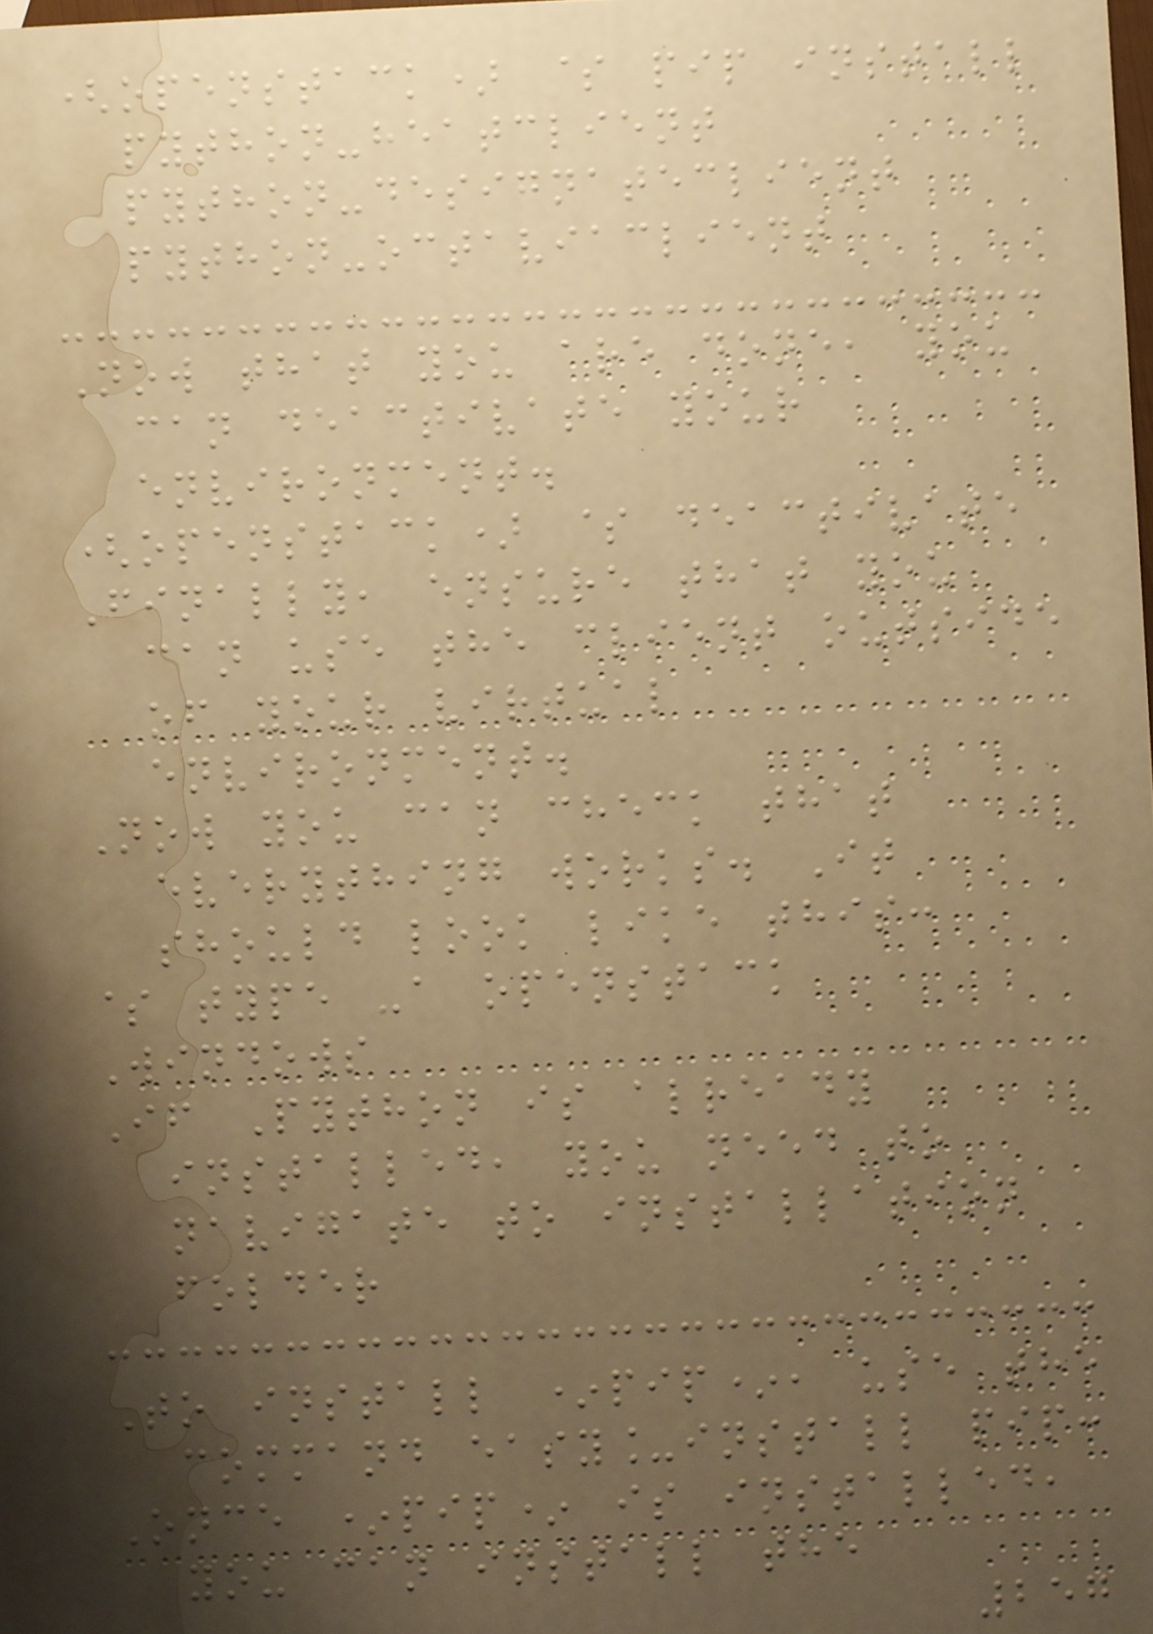(openstack) $ pip install
python-heatclient
python-designateclient
python-octaviaclient
Now that you are done, you
can deactivate your
environment.
(openstack) $ deactivate
Finally, ensure that you
can use the client outside
of your virtual
environment.
Now you can check that
everything works. It
should look like this:
$ type -a openstack
Windows
If Python is already
installed, you need to
navigate to installation
folder
To install *pip*, use the
command easy_install pip:
Once *pip* is installed,
you can install the
257
